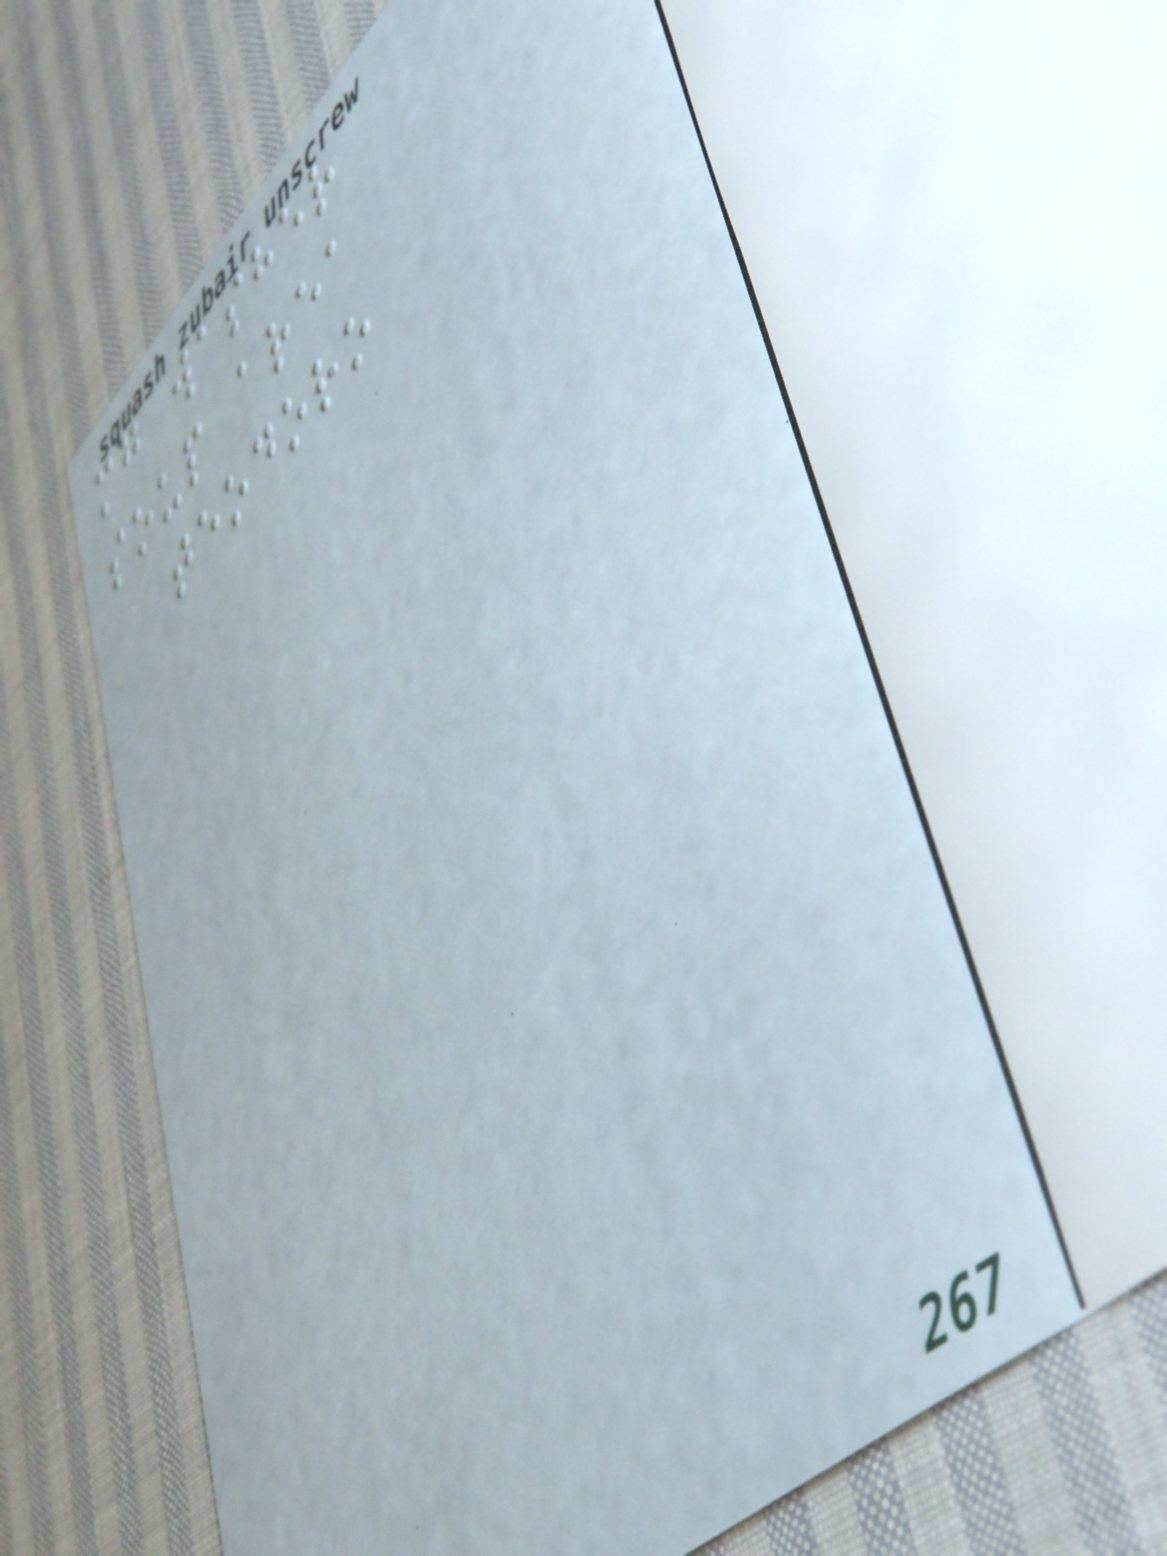mg washer
soup area
teodoro
